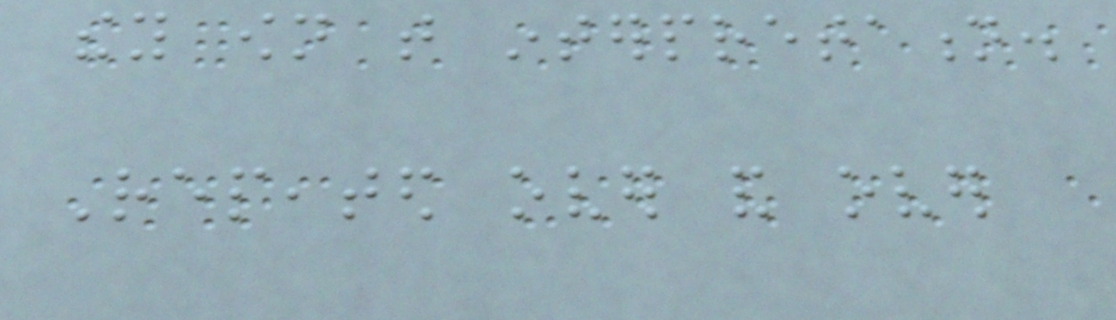they own that interpretation.
Repeated over and over
